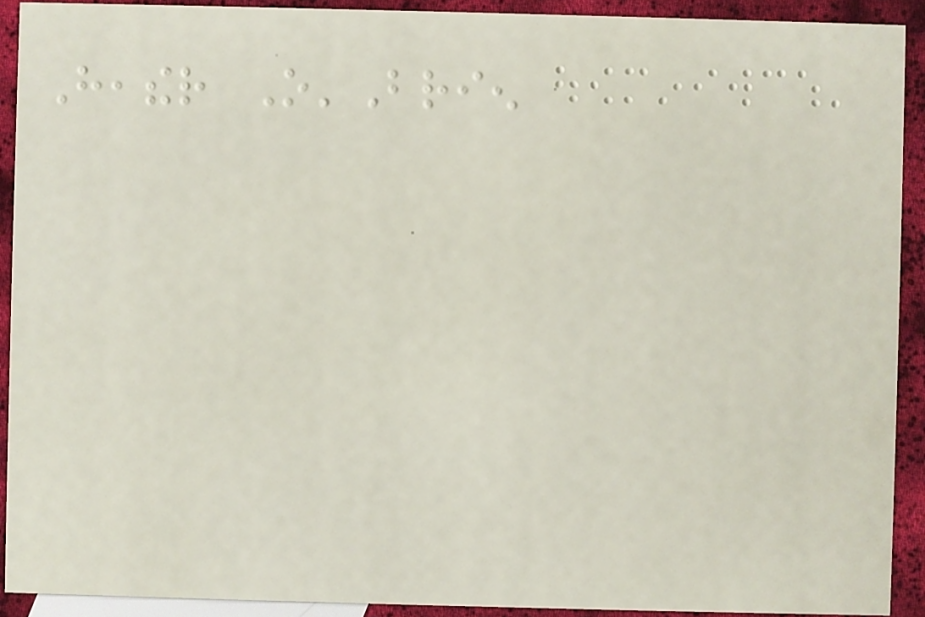Heather O'Brien
